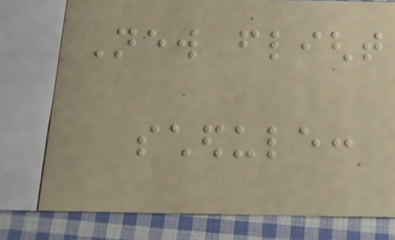New flight
schedule:
